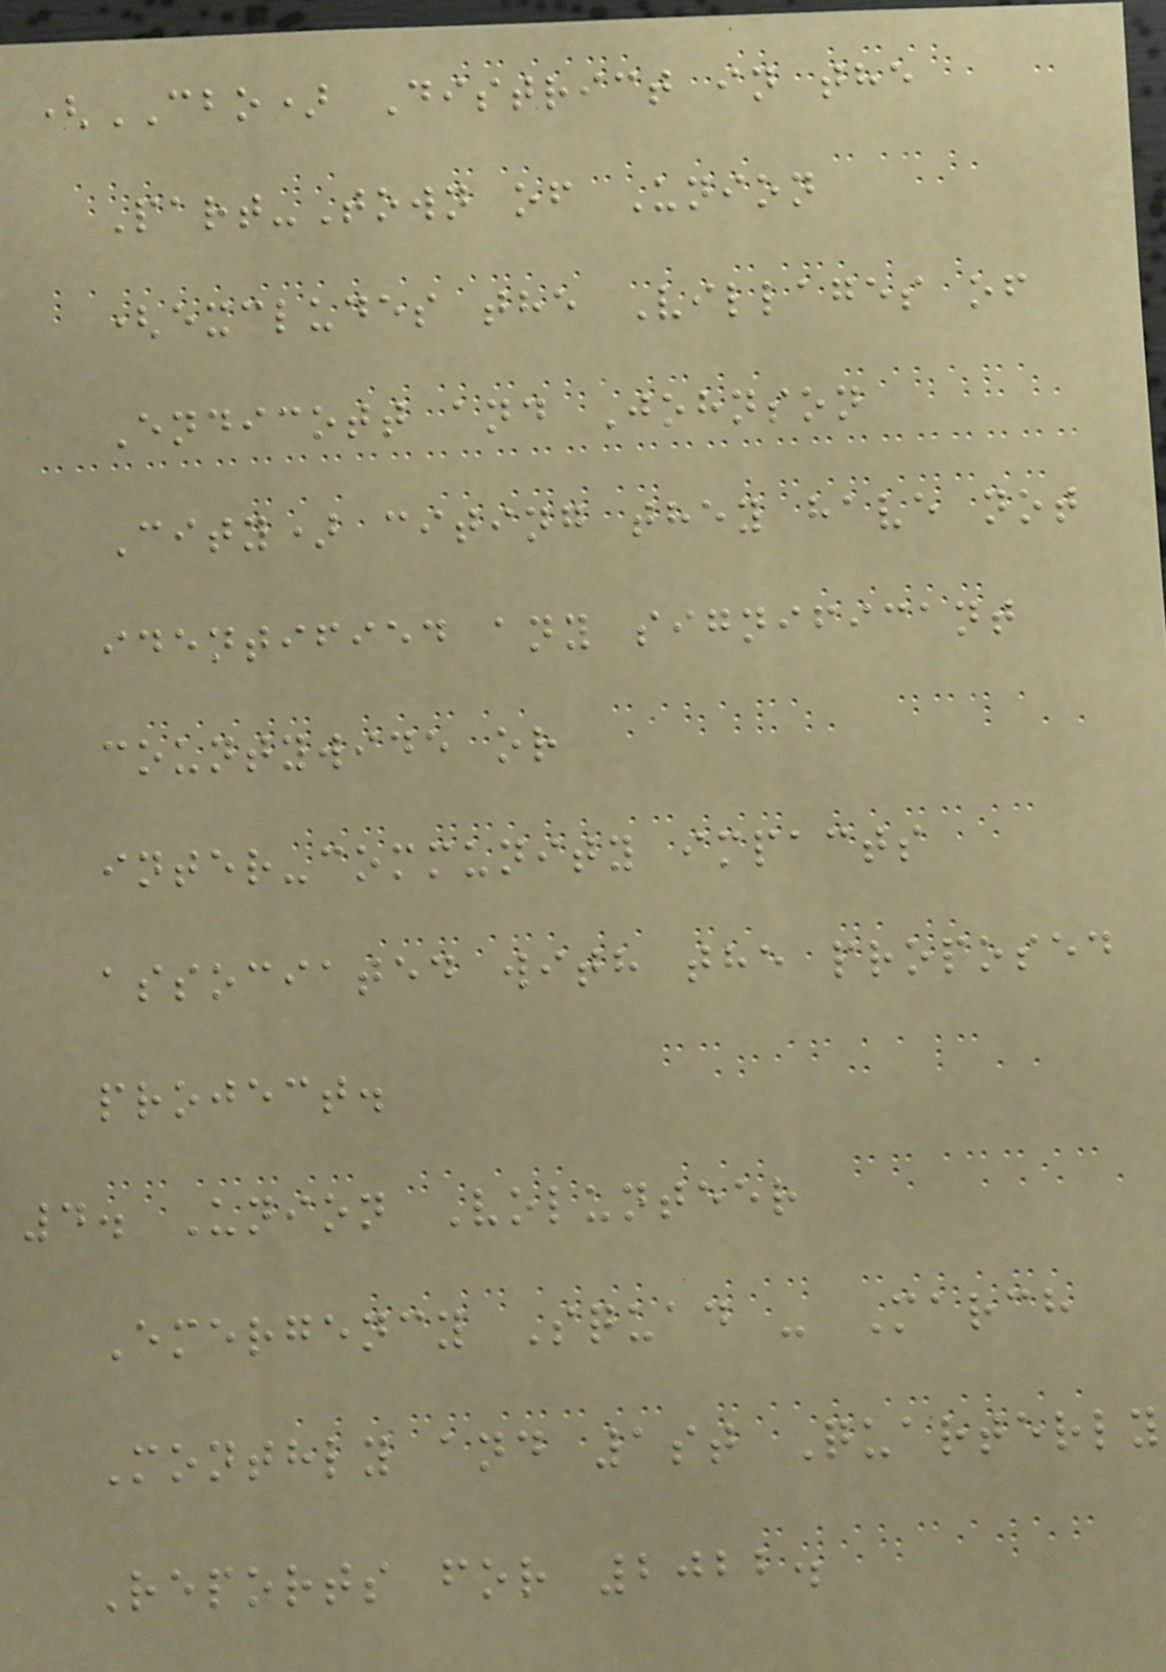(CBO) District in the
Part-Town of Union
(excludes the Villages of
Endicott and Johnson
City) citing they have not
identified any significant
countywide or
inter-community impacts
associated with the proposed
project.
4. Union Volunteer
Emergency Squad - March
Monthly and 1st Quarterly
Reports for 2022.
